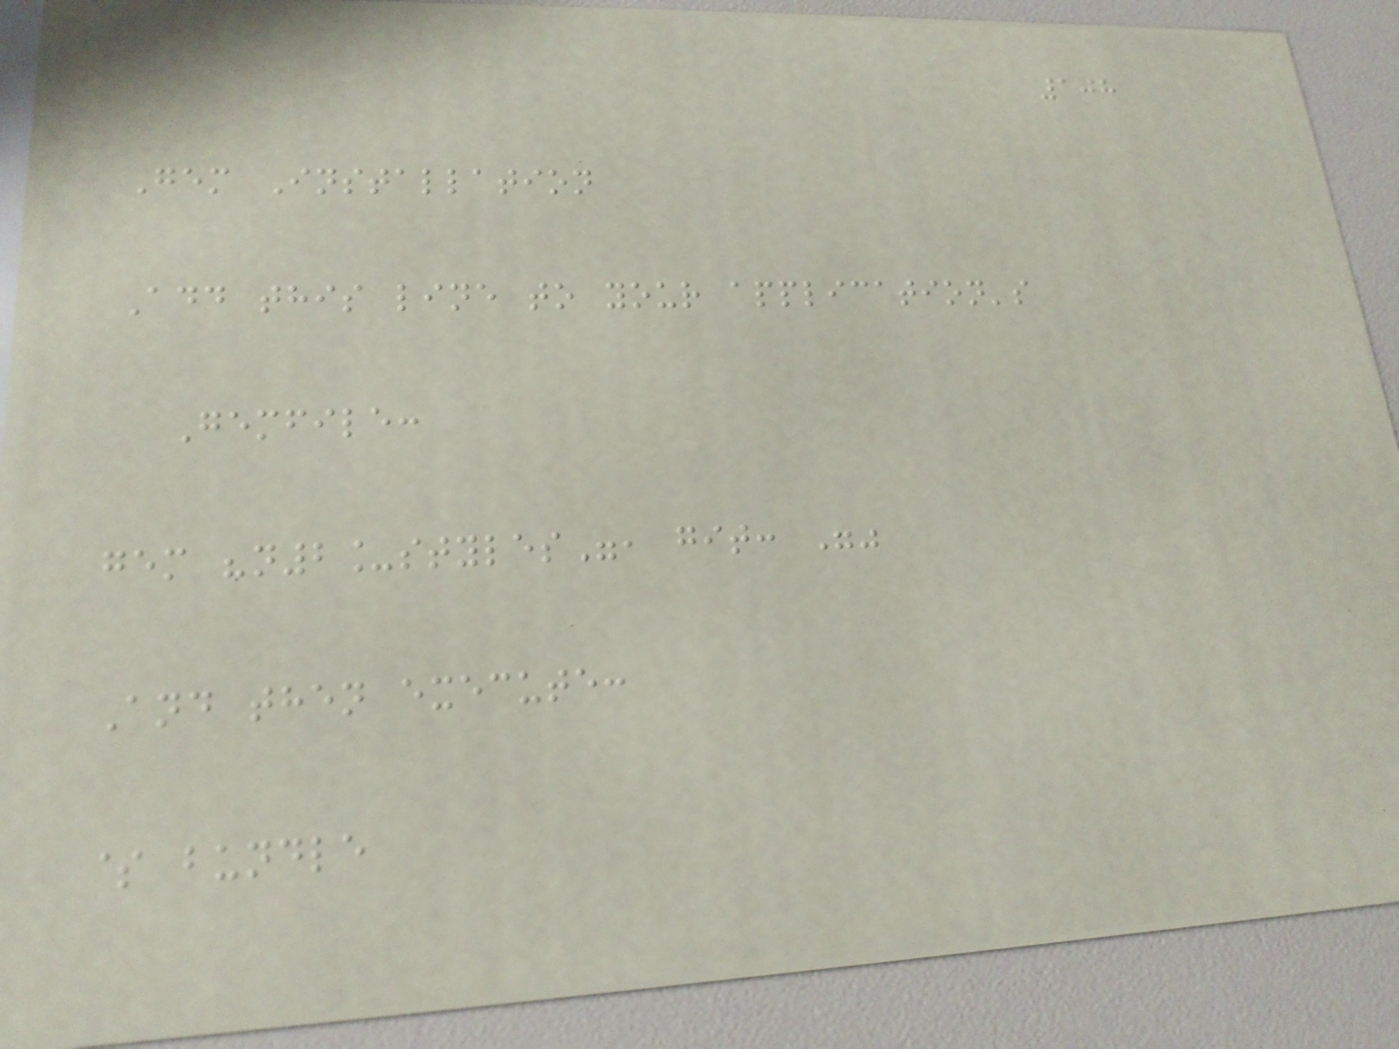108
Gem Installation
Add this line to your application's
Gemfile:
gem "n2_styles", git: ""
And then execute:
$ bundle
